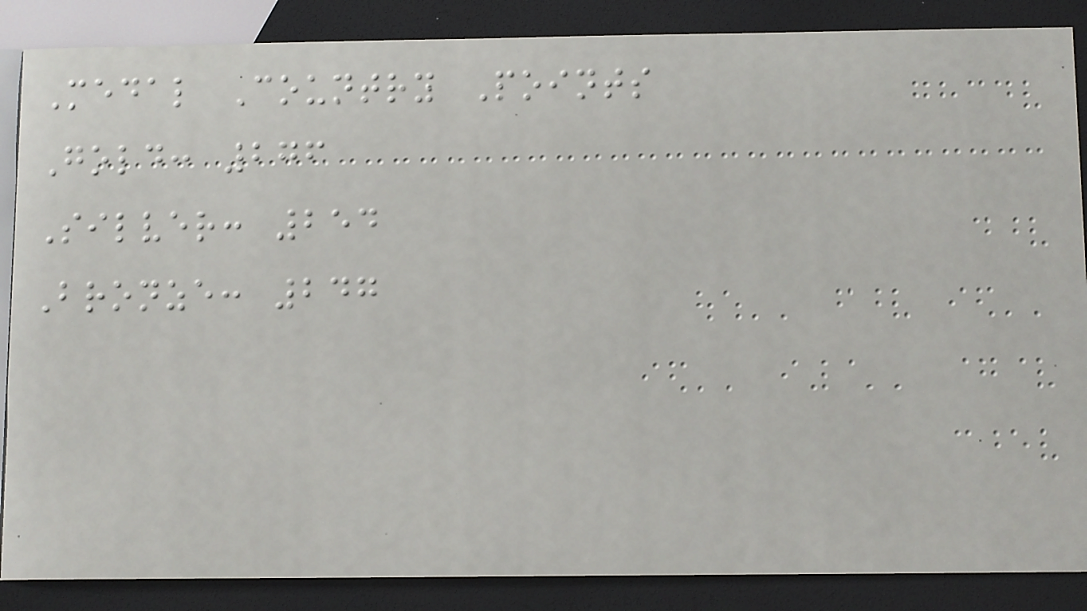Medal Country Points
Gold: 276
Silver: 254
Bronze: 247
